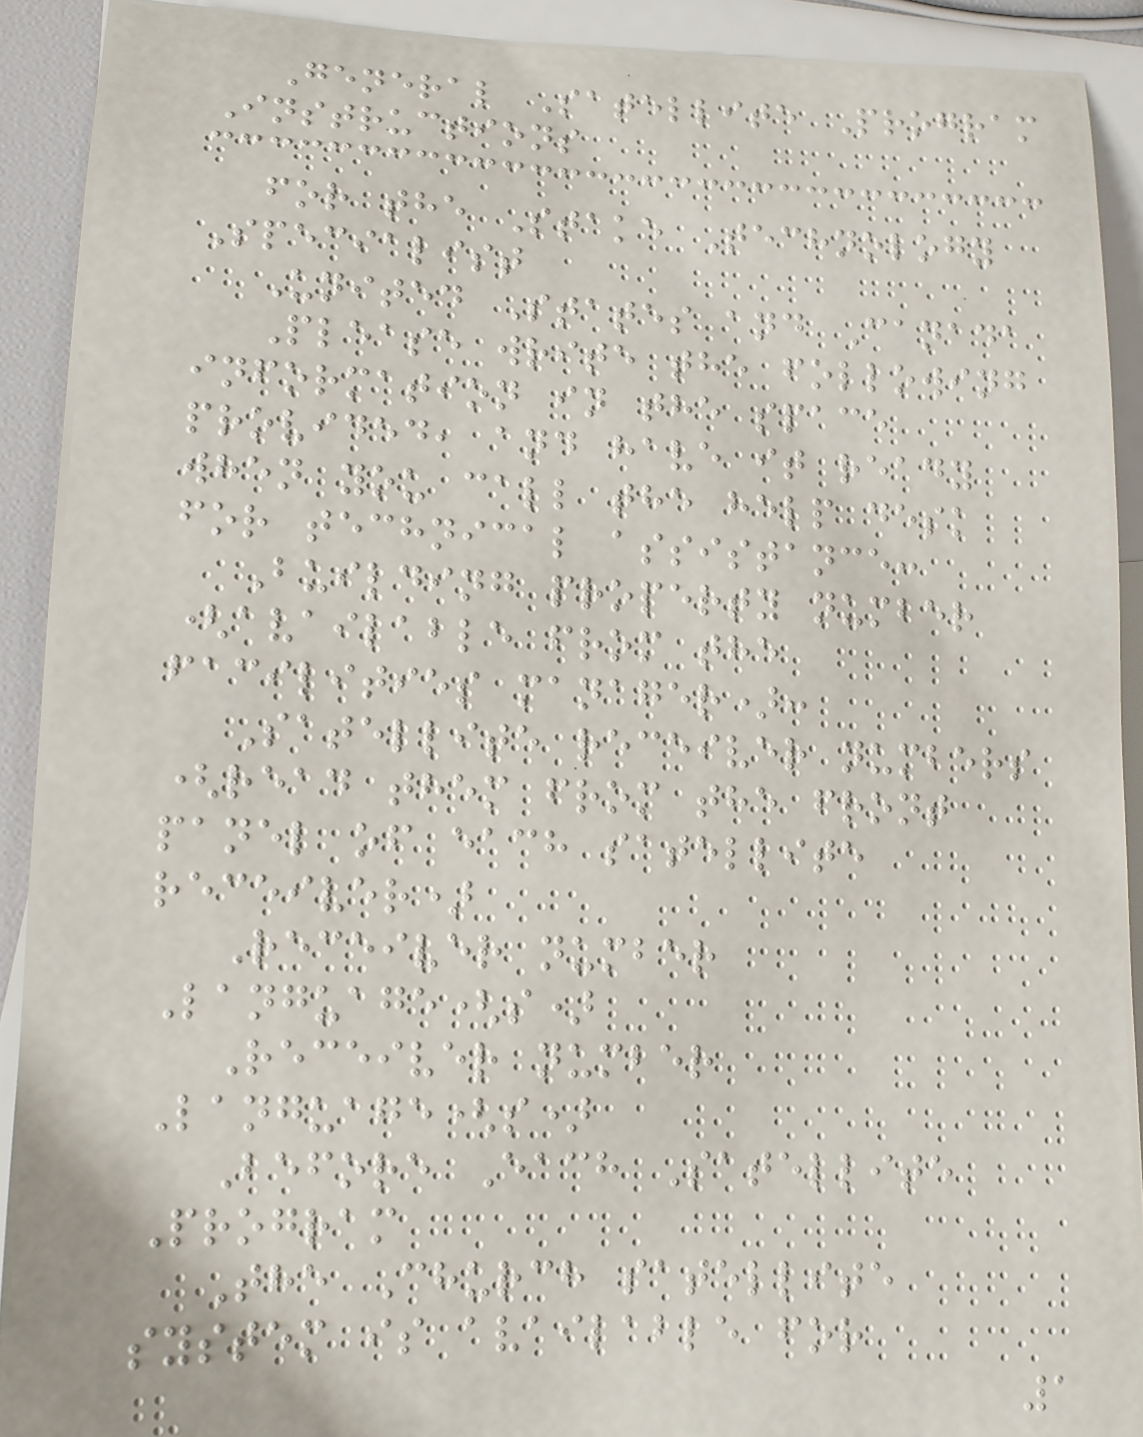General Satellite Program
Instructions
for the Stake Technology
Specialist
United States and Canada
Please write the following
information in the space
provided, and have it ready
when you call the help desk
for technical assistance:
Building property number
(available from the
facilities manager):
Satellite receiver numbers
(read them from the front
panel of each satellite
receiver)
Receiver number
Language(s)
Receiver number
Language(s)
Before Each Satellite
Program
The Church satellite
system is available for
1
